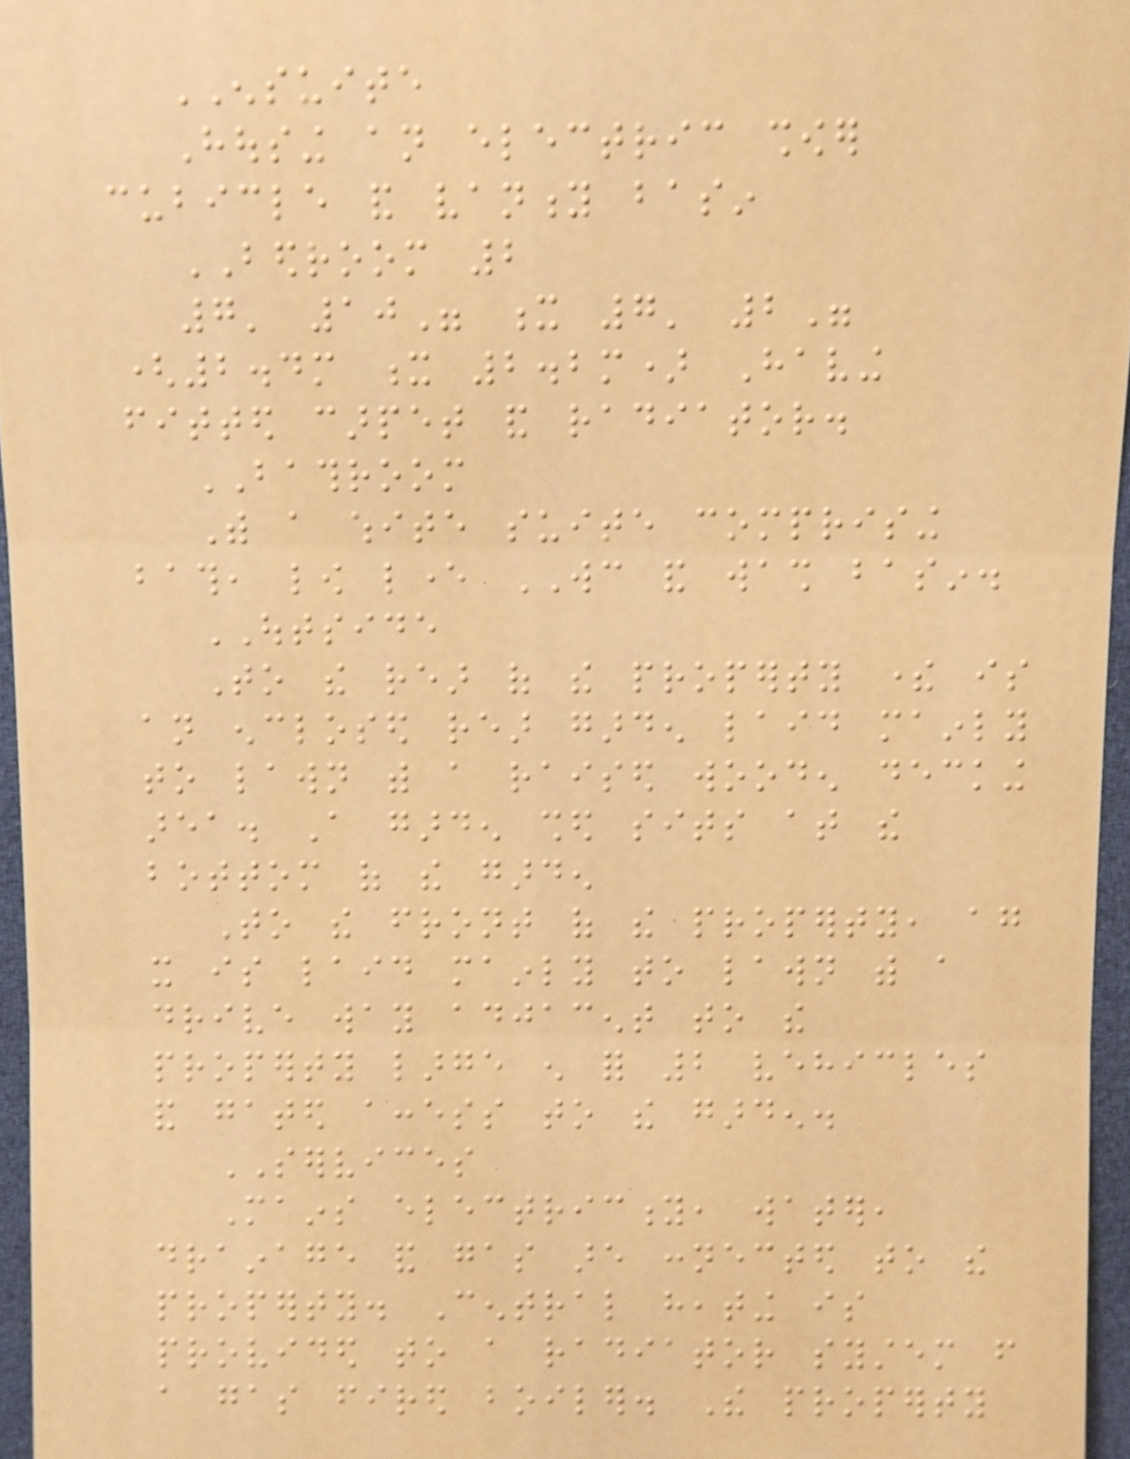ENSUITE
Housing an electric shower
cubicle and vanity basin
BEDROOM 2
7' 10" x 7' 2"
(2.4m x 2.2m) Having
fitted carpet and radiator.
BATHROOM
With a white suite comprising
bath, low lever WC and wash basin.
OUTSIDE
To the rear of the property there is
an enclosed rear garden laid mainly
to lawn with a raised wooden decking
area. A garden shed sits at the
bottom of the garden
To the front of the property, again
it is laid mainly to lawn with a
drive way adjacent to the
property large enough for 2 vehicles
and gated access to the garden.
SERVICES
Mains electricity, water,
drainage and gas are connected to the
property. Central heating is
provided to a radiator system from
a gas fired boiler. The property
